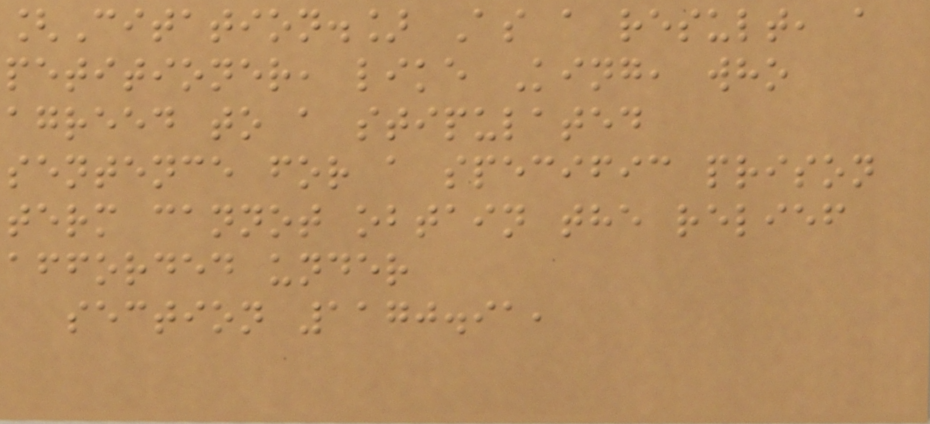[Citation.] As a result, a
petitioner, like King, who
agreed to a stipulated
sentence for a specific prison
term cannot obtain the relief
afforded under
section 1170.91,
